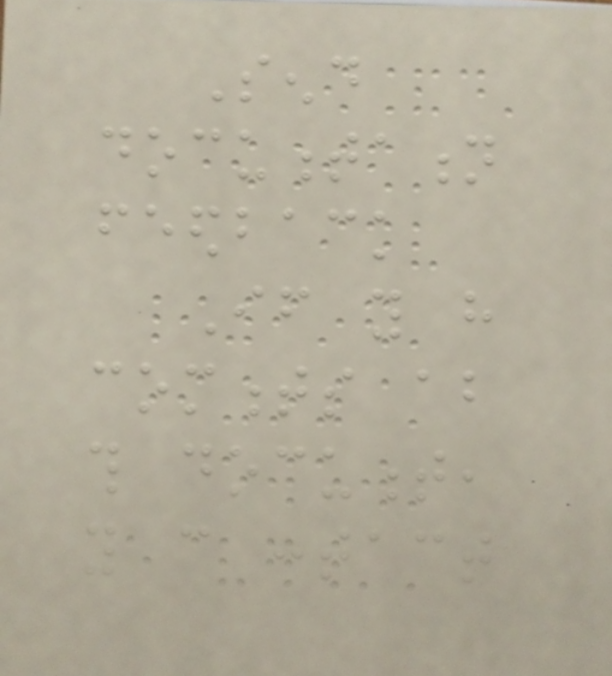Send
documentation
feedback
If you have
comments about
this document,
you can contact
